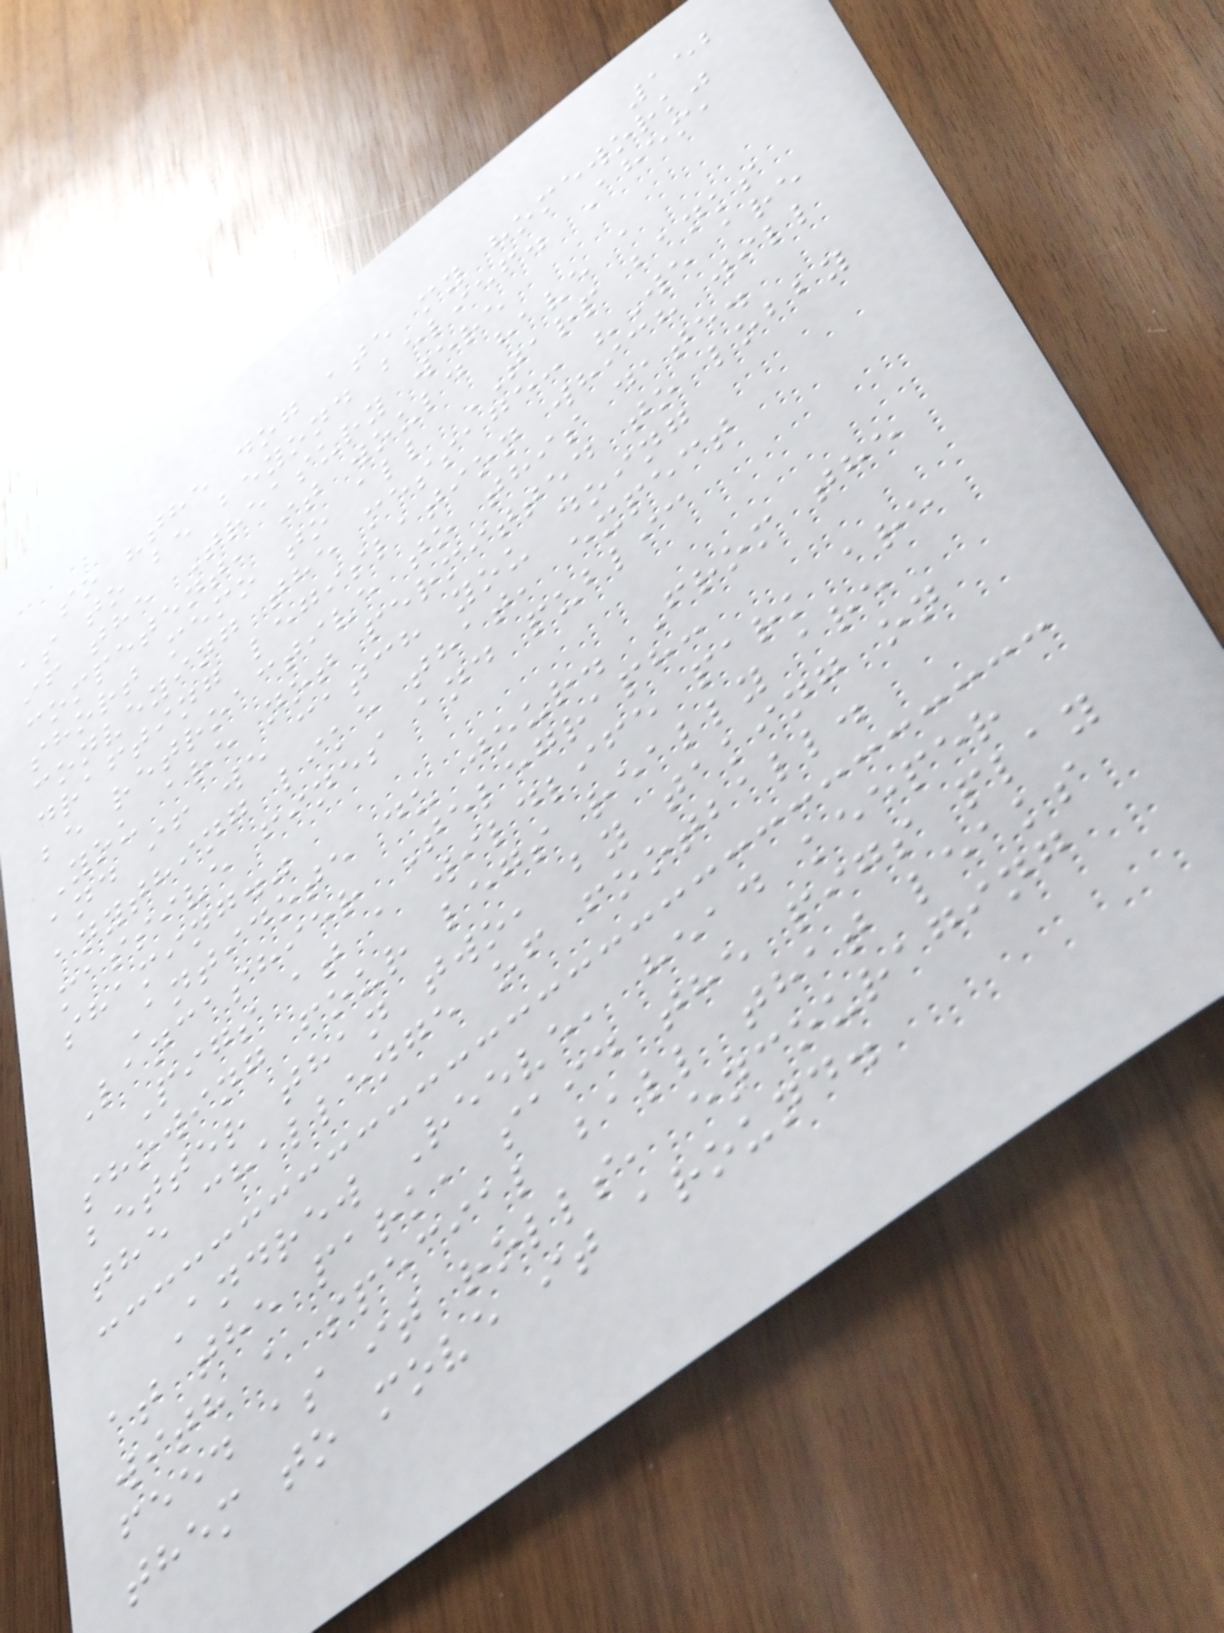152
so "the dog ate my homework"
as to be beyond belief. Ahem,
if the Treasury were
competent, it would have a
short memo to all TARP banks
conveying the message: "We are
drafting legislation which will
be retroactive to this date.
You are not permitted to lobby
and if we catch you doing
anything like that, expect
massive fines and public
shaming."
Antidote du jour. From the
Lancashier Telegraph:
Pigs at a wildlife park are
showing four legs really are
better than two, by taking on
the challenge of football.
Andrew Reeve, head keeper
at the park, said the pigs play
with a special ball that leaks
feed as it rolls, encouraging
them to move it around.
